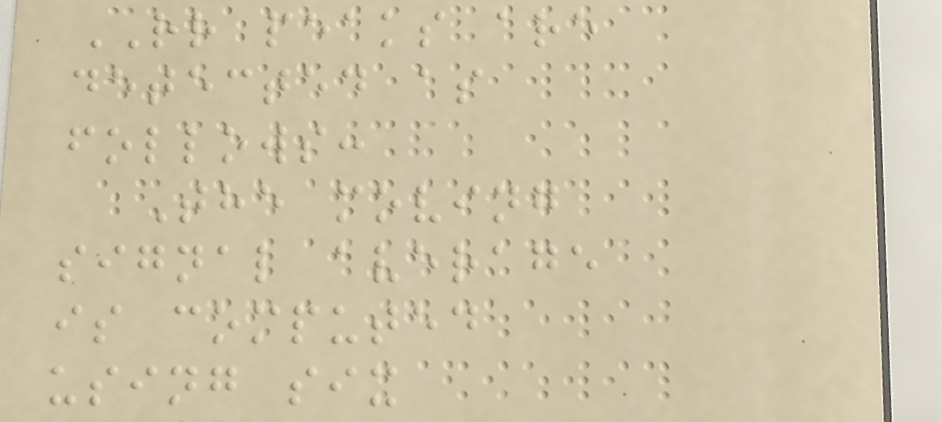RR peaks are
detected as
follows:
The moving
signal average
is computed
using six
